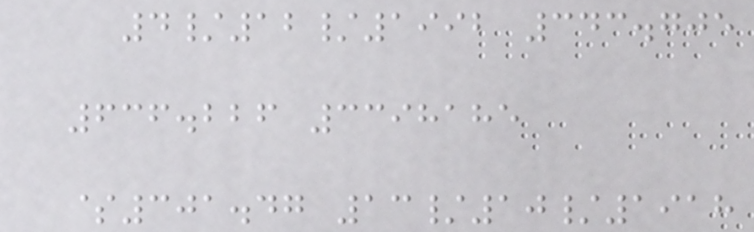4/12/1992 343.705
636.226 3398185
$301.47 13/10/1918
